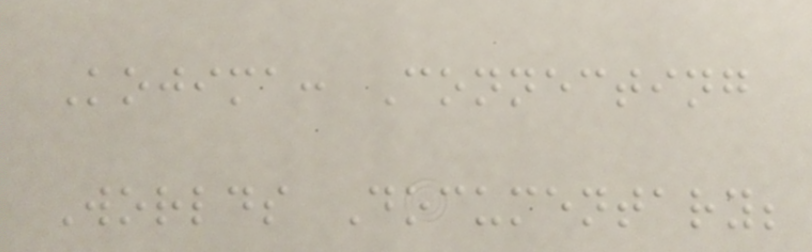Kojima: Connecting
Worlds Documentary;
